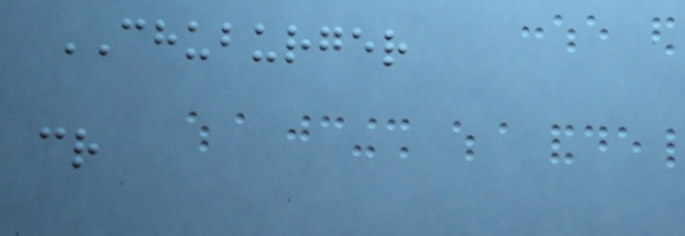CHUBURGER
cr
